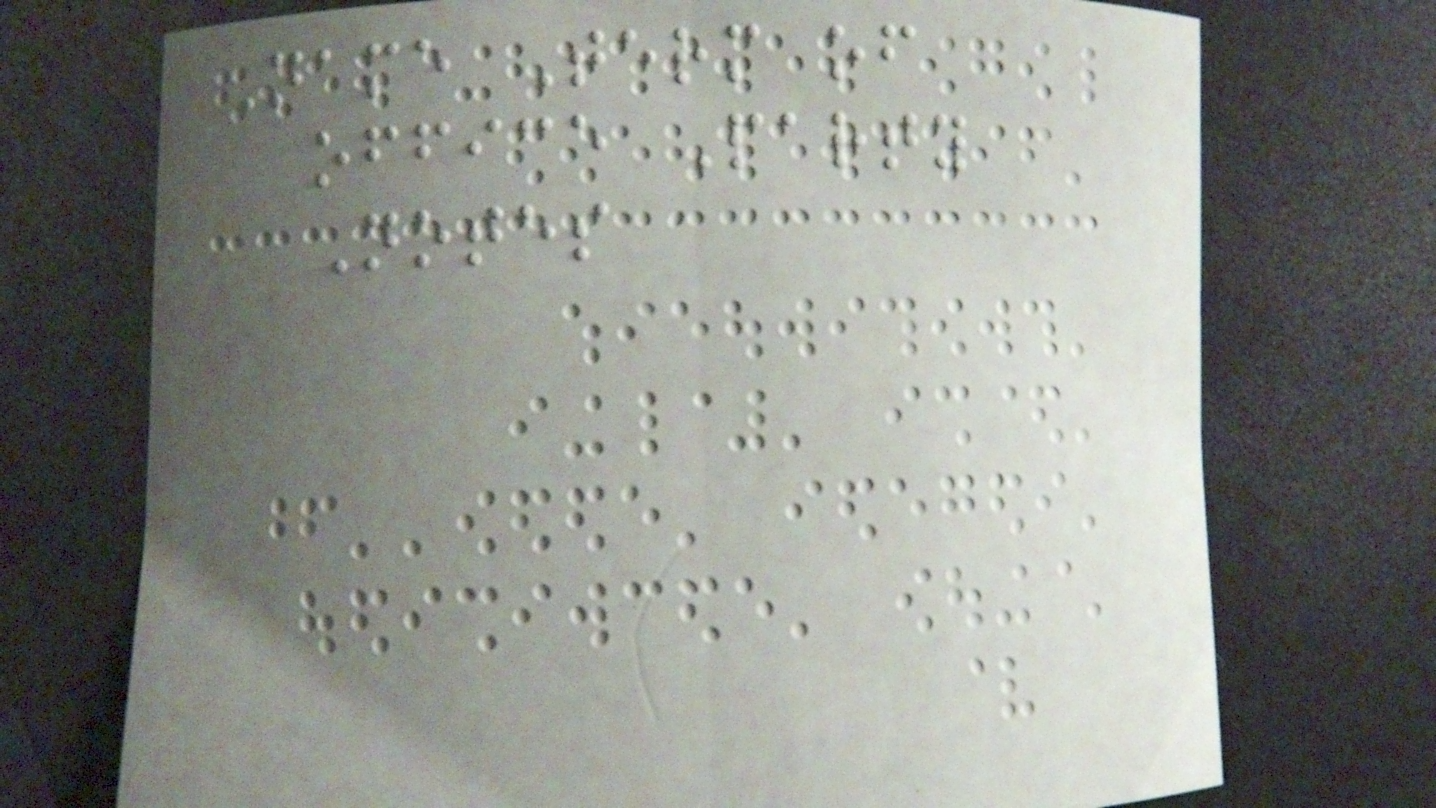Name Term of
office Party
Notes
